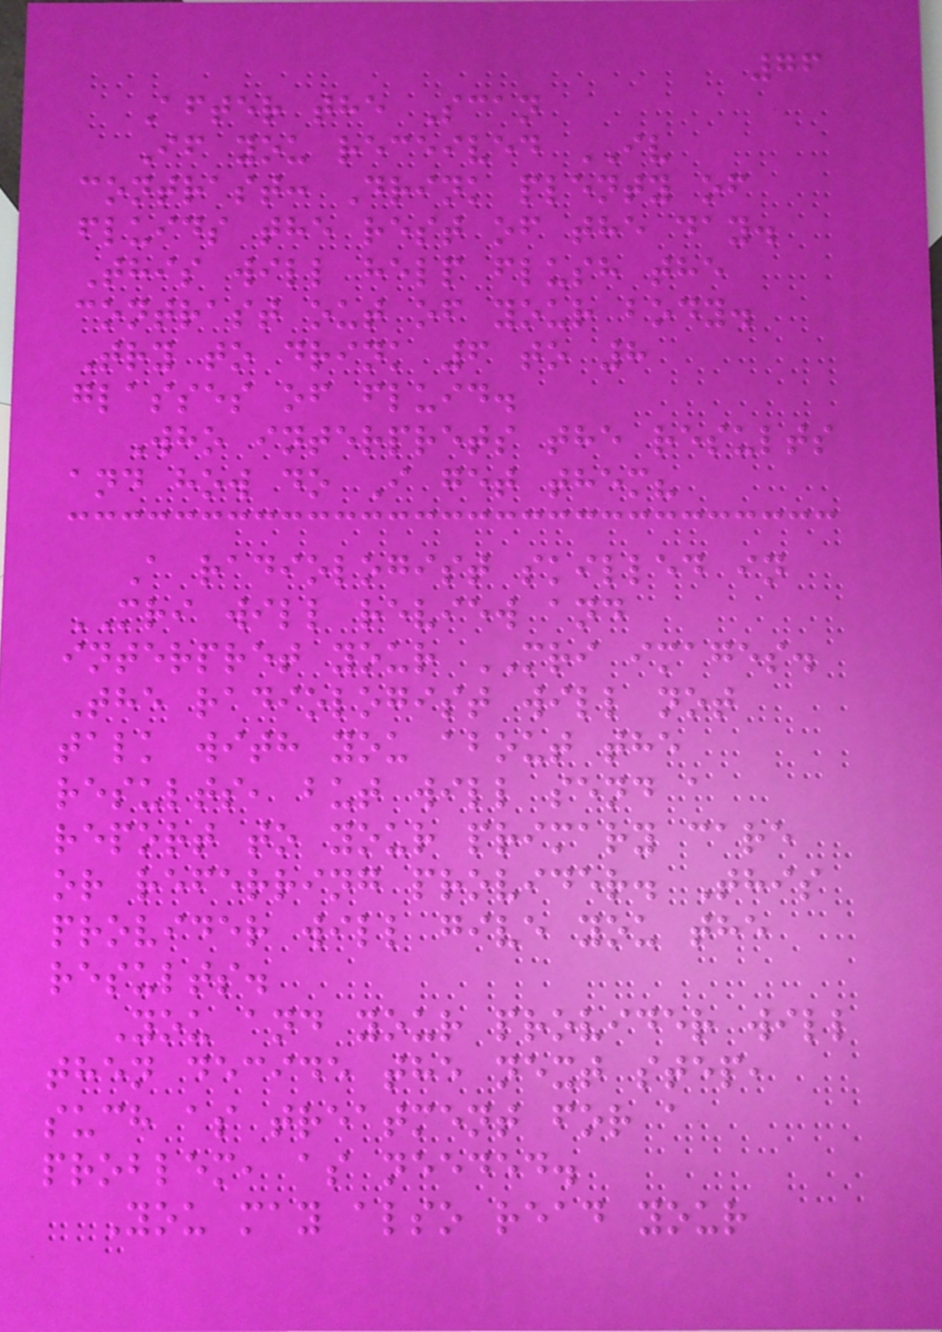76
After the Scan
If you received IV
contrast: Drink plenty of
fluids the rest of the day.
This will help flush the
contrast out of your body.
Try to drink 6 to 8
glasses of fluid.
Who interprets the results
and how do I get them?
A radiologist skilled in
MRI will review and
interpret your MRI images.
The radiologist will not
talk with you about the
results, but will send a
report to your primary care
or referring provider. This
provider will give you the
results.
You and your provider will
then decide the next step,
such as treatment for a
problem, as needed.
You may also read your
